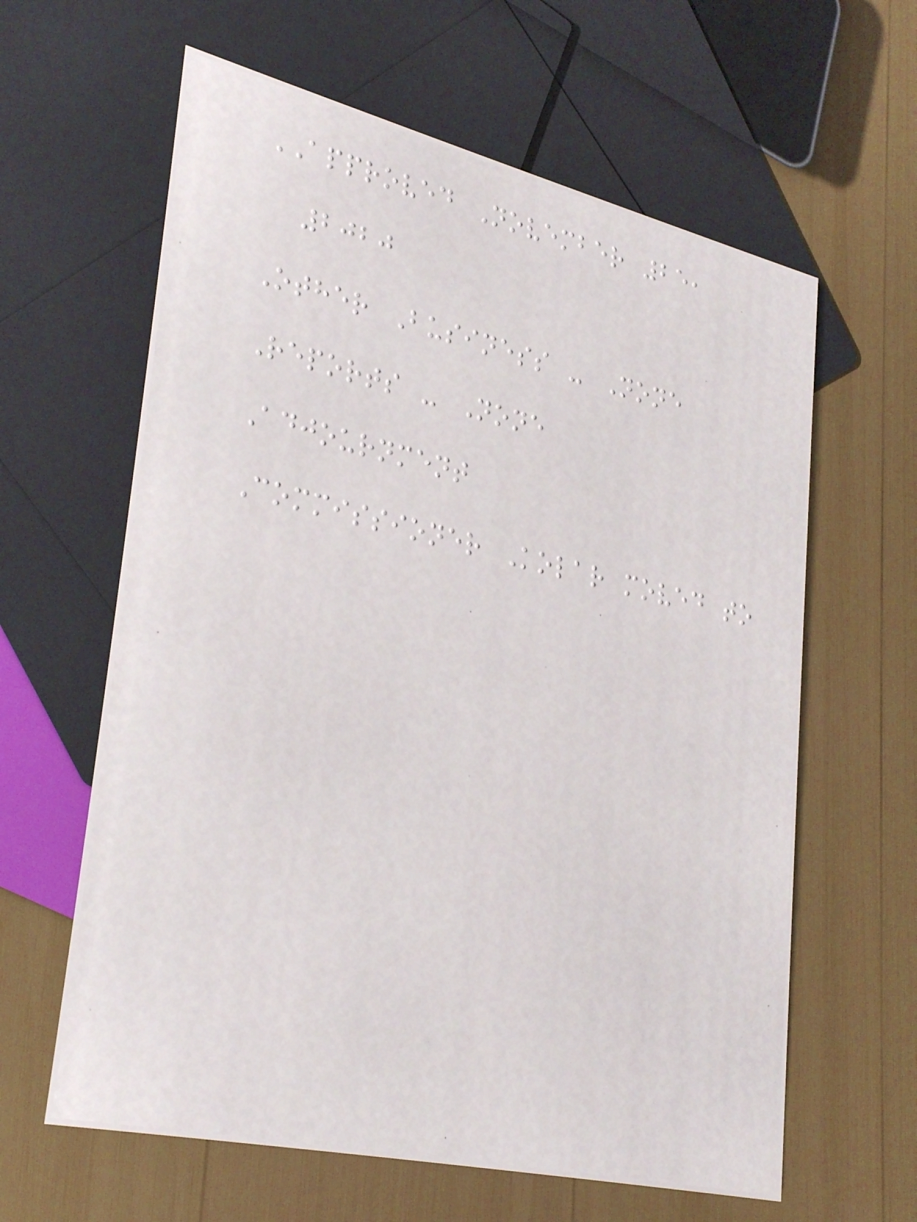APPROVED November 25,
2020
Other Business - None
Reports - None
Adjournment
Commissioner Kolar moved to
